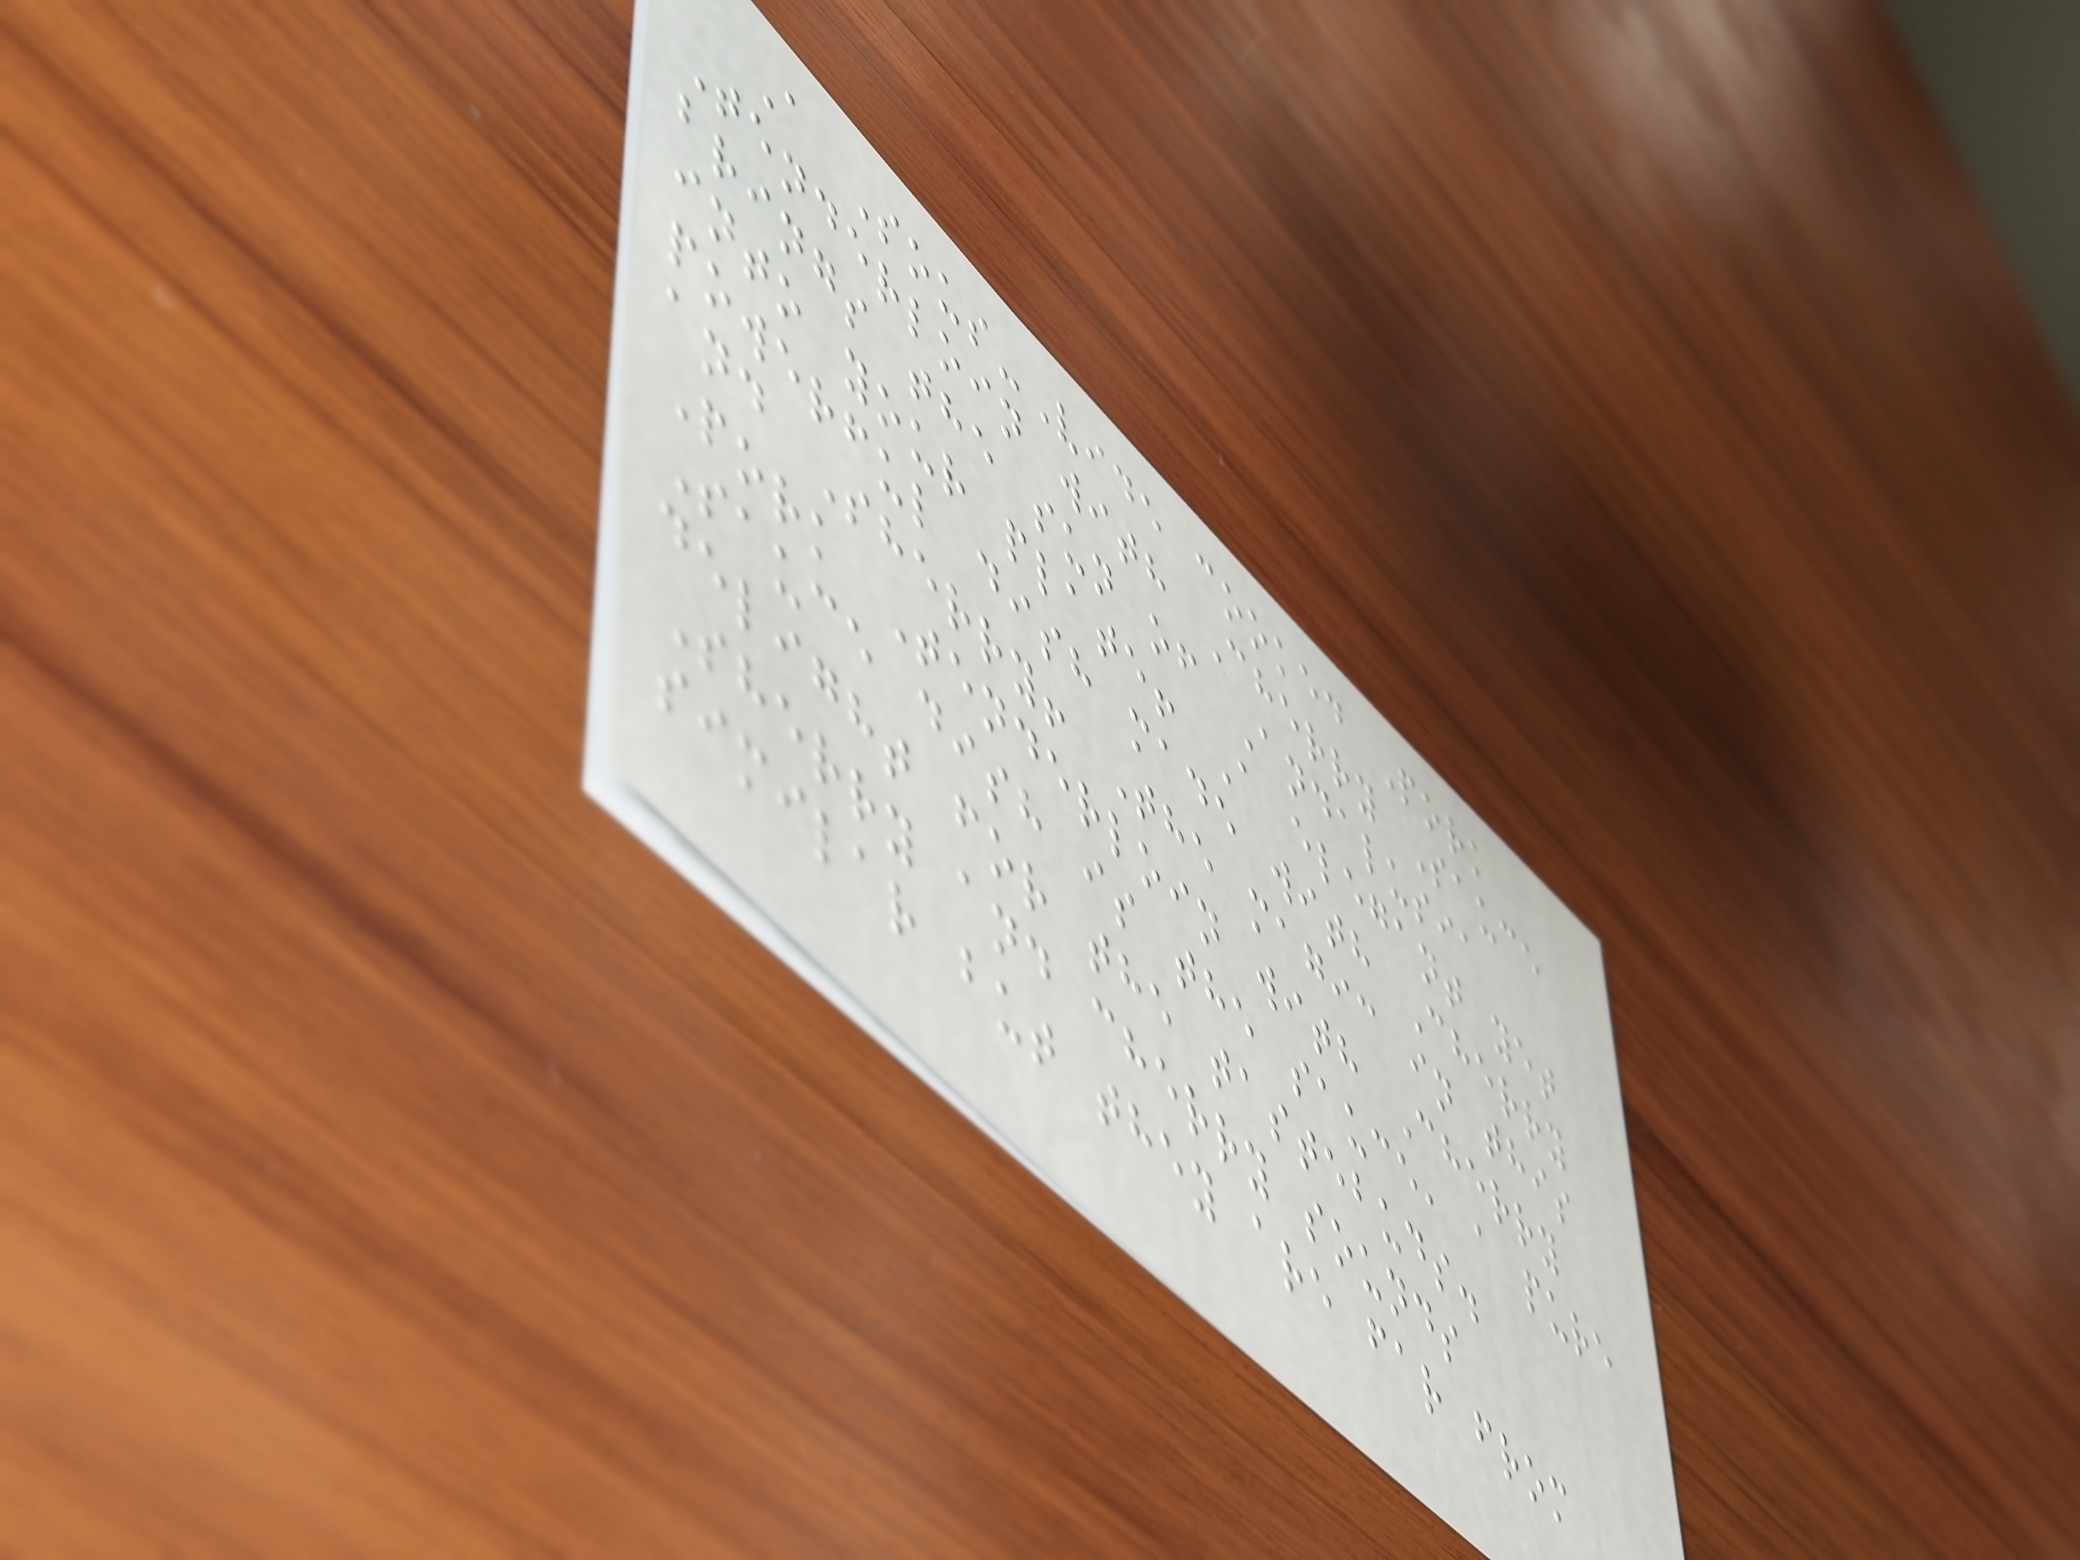A Sous-Vide cooked Pork
Tenderloin with Cherry Sauce
brings the sun of Andalusia
into your plate! A elegant yet
powerful dish made with Cherry
and Sherry! The magic in this
Pork Tenderloin with Cherry
Sauce dish is the sauce, a pure
delight for the tastebuds.
Sherry and cherry sounds
similar but they are far from
